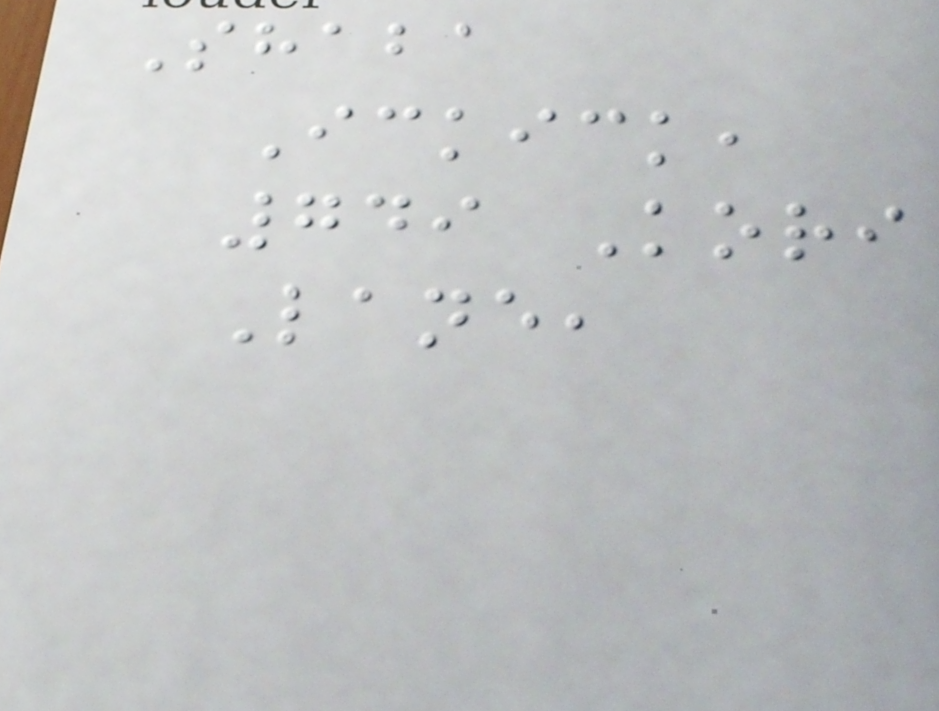Shaba
Ickick,
749 Kori
Lane,
